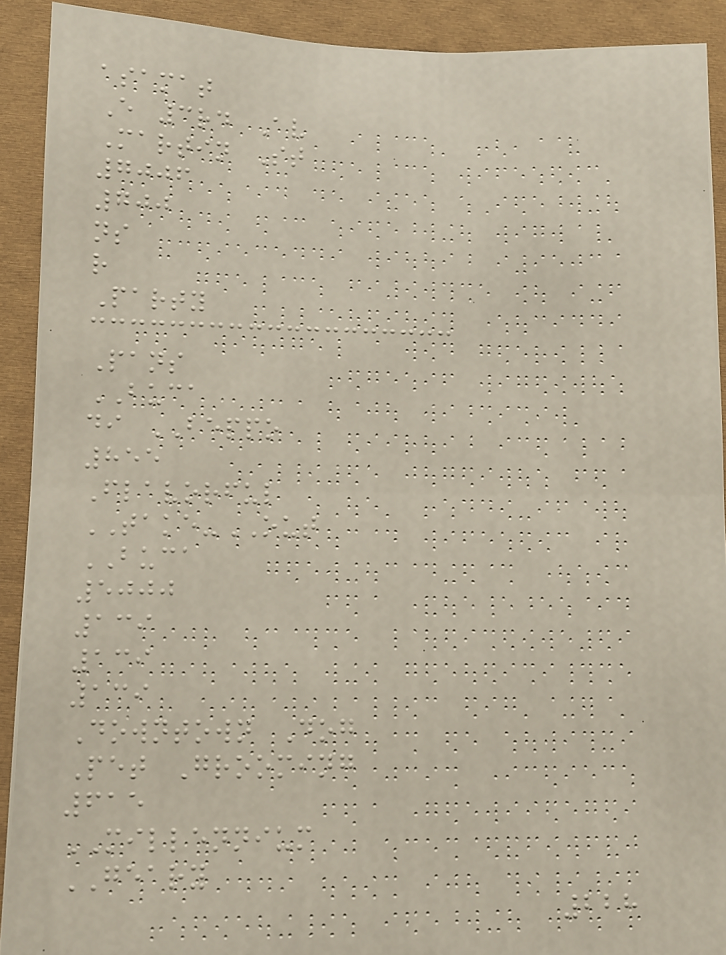asamat
E 3rd Av
Martin St
7006
700
ns
r
Party
Pans
BUCA
di BEPPO
855
Flavorful
TAKE-OUT
BUCA
5000
139
139
139
Downtown Dog
Pet Grooming
615
MILLENNIUM
GEARY
228
